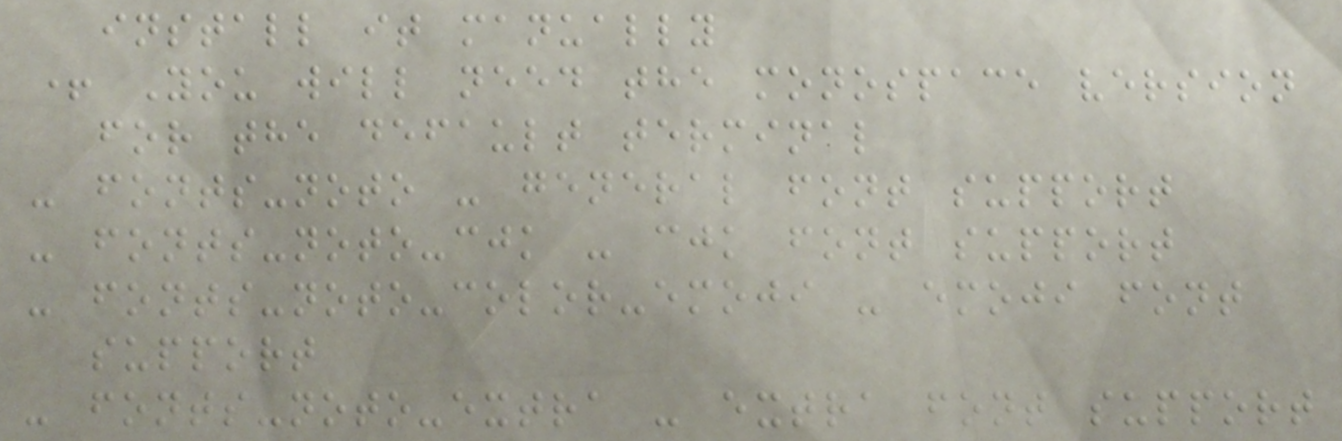install it manually
+ You will need the monospace version
for the default terminal
- fonts-noto - general font support
- fonts-noto-cjk - cjk font support
- fonts-noto-color-emoji - emoji font
support
- fonts-noto-extra - extra font support
